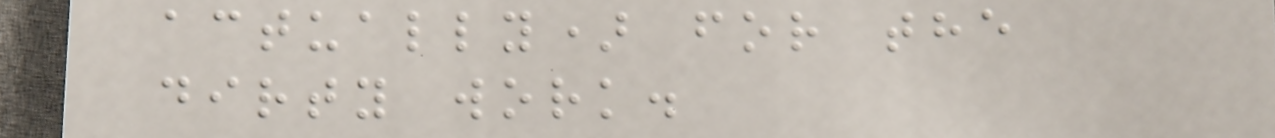actually) for the
dirty work.
